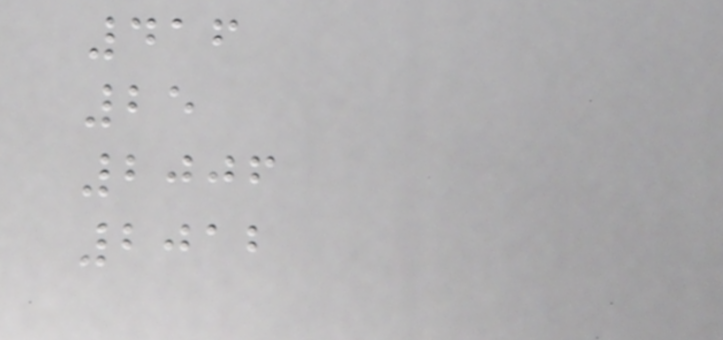416
25
2006
2012
